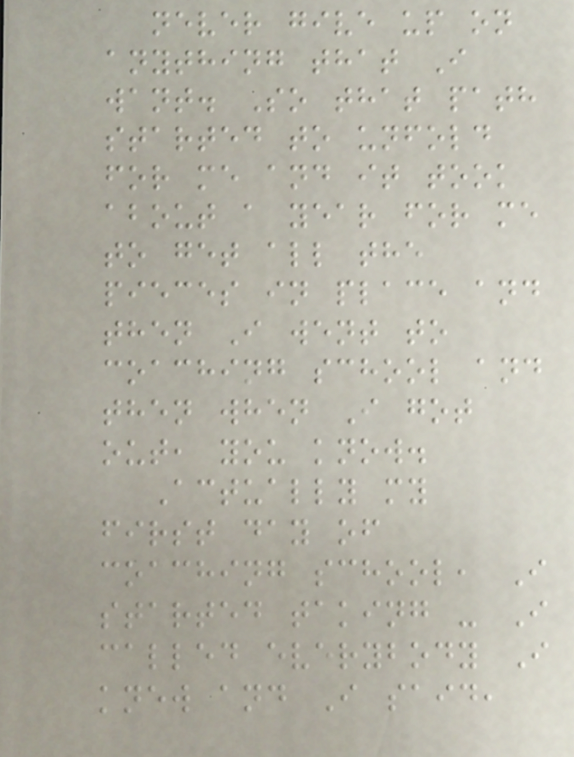never give up on
anything that I
want. So that path
started to unfold
for me and it took
about a year for me
to get all the
pieces in place and
then I went to
coaching school and
then when I got
out, you know.
Actually my
first day of
coaching school, I
started taking - I
called everybody I
knew and I said,
